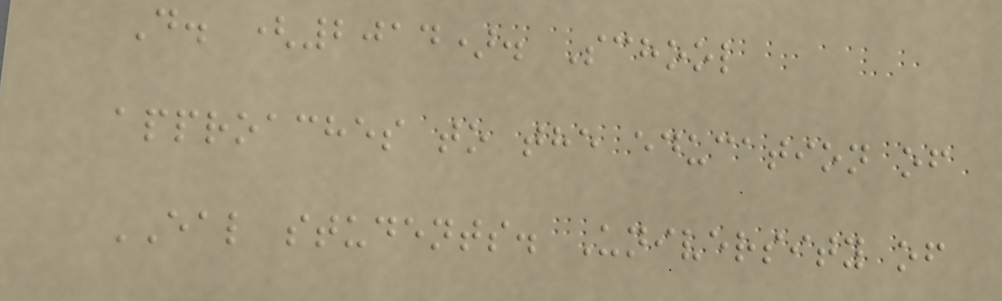D. (2014). School
approaches to the education of
EAL students. University of
